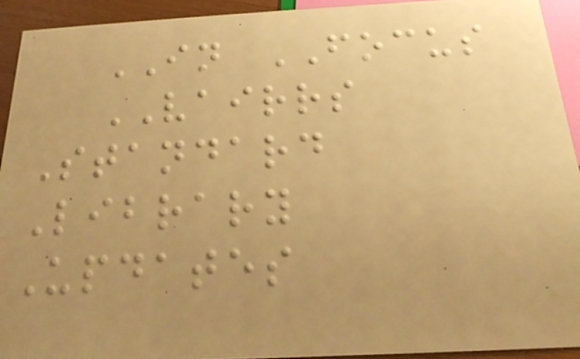IN FOCUS
VAIRRS
Standard
Library
Updates
